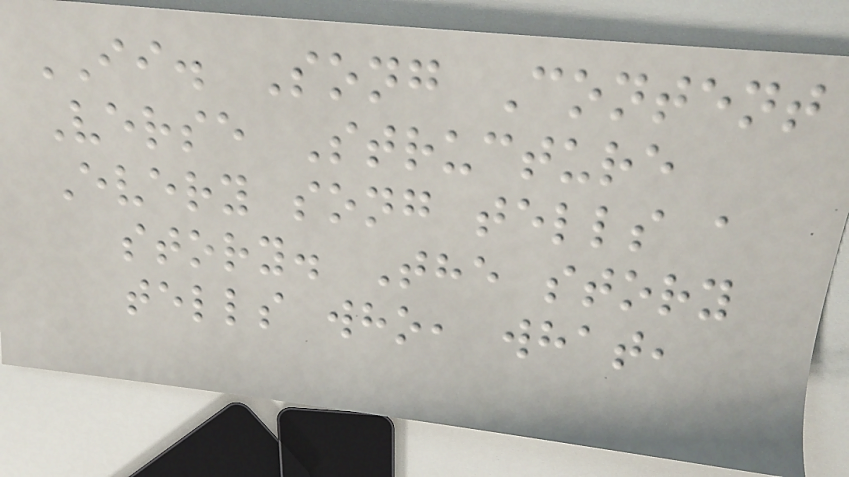II. Song Content
Verse Structure
Every song tells a
story. The story
tells who, what,
